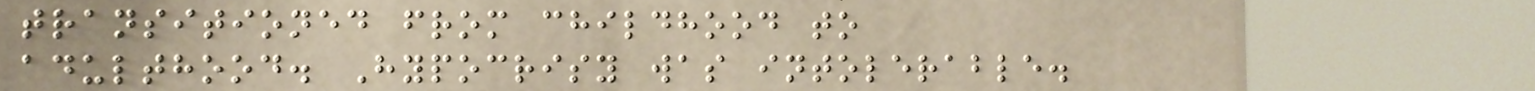transitioned from childhood to
adulthood. Hypocrisy was intolerable.
